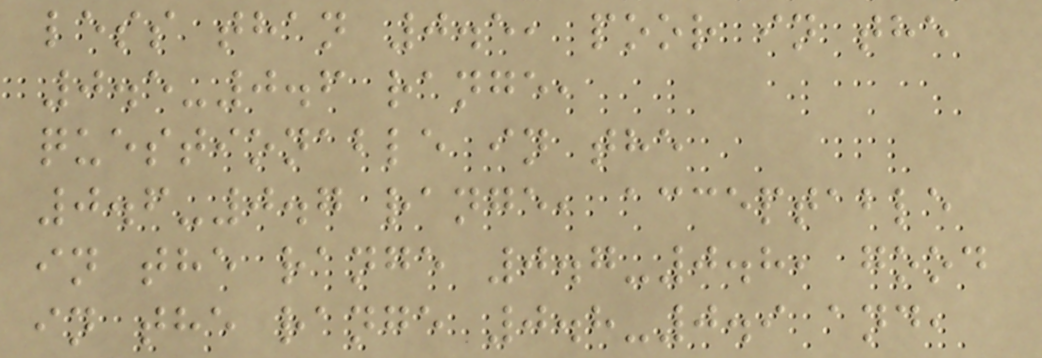less than 0.5, poor in the
0.5-0.6 range,
questionable in the
0.6-0.7 range, acceptable
in the range 0.7-0.8, good
in the range 0.8-0.9 and,
